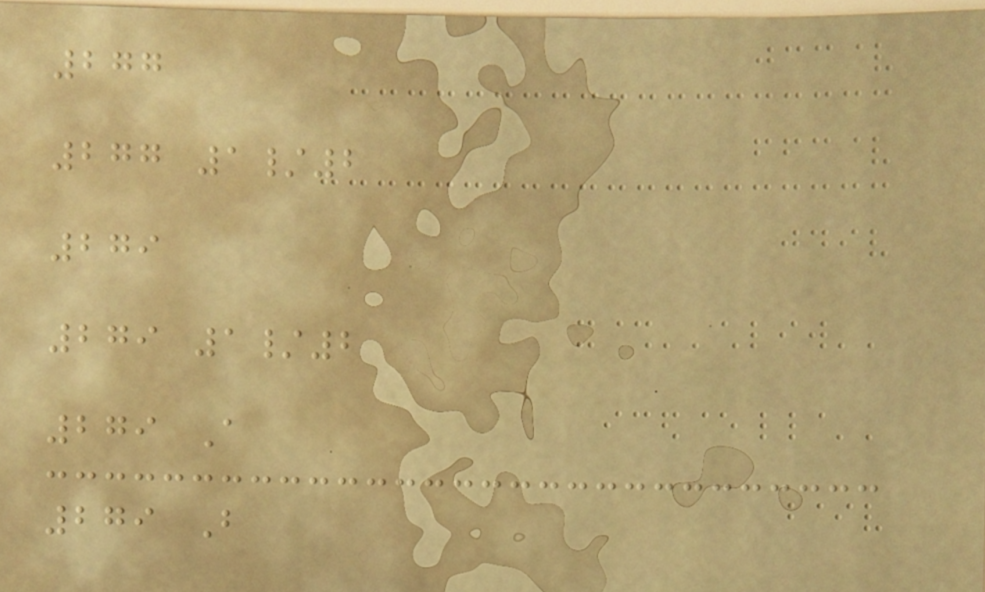277
277 1/2
279
279 1/2
279 A
279 B
